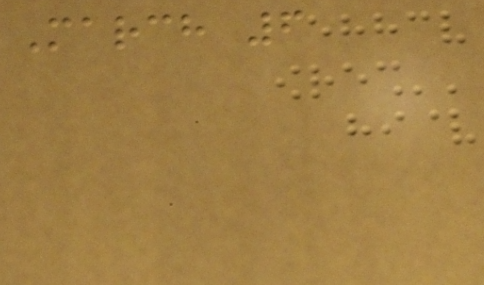March 6
